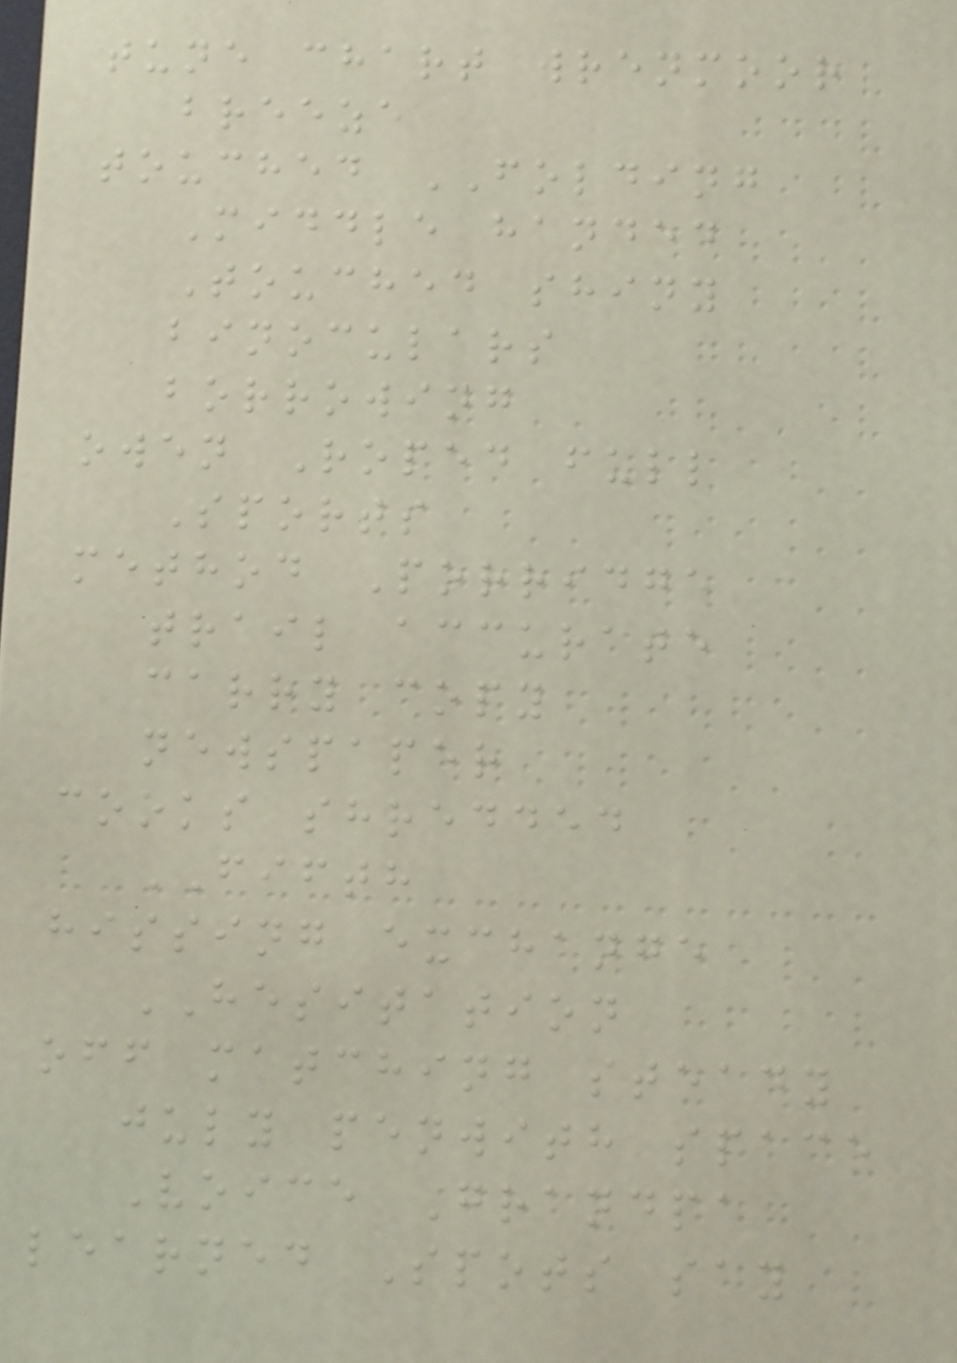tune chart wrenmoor
breeze
touched FOLDING
Middle handed
Touched shiny
binoculars
borrowing
owen Roped full
Sports
method Porridge
trail accurate
carry copy
newspaper
cooks shredded
FIFTH
hissing exchange
HESITATION
off matching steady
july penwith space
Voice Grandpa
learned Spots say
